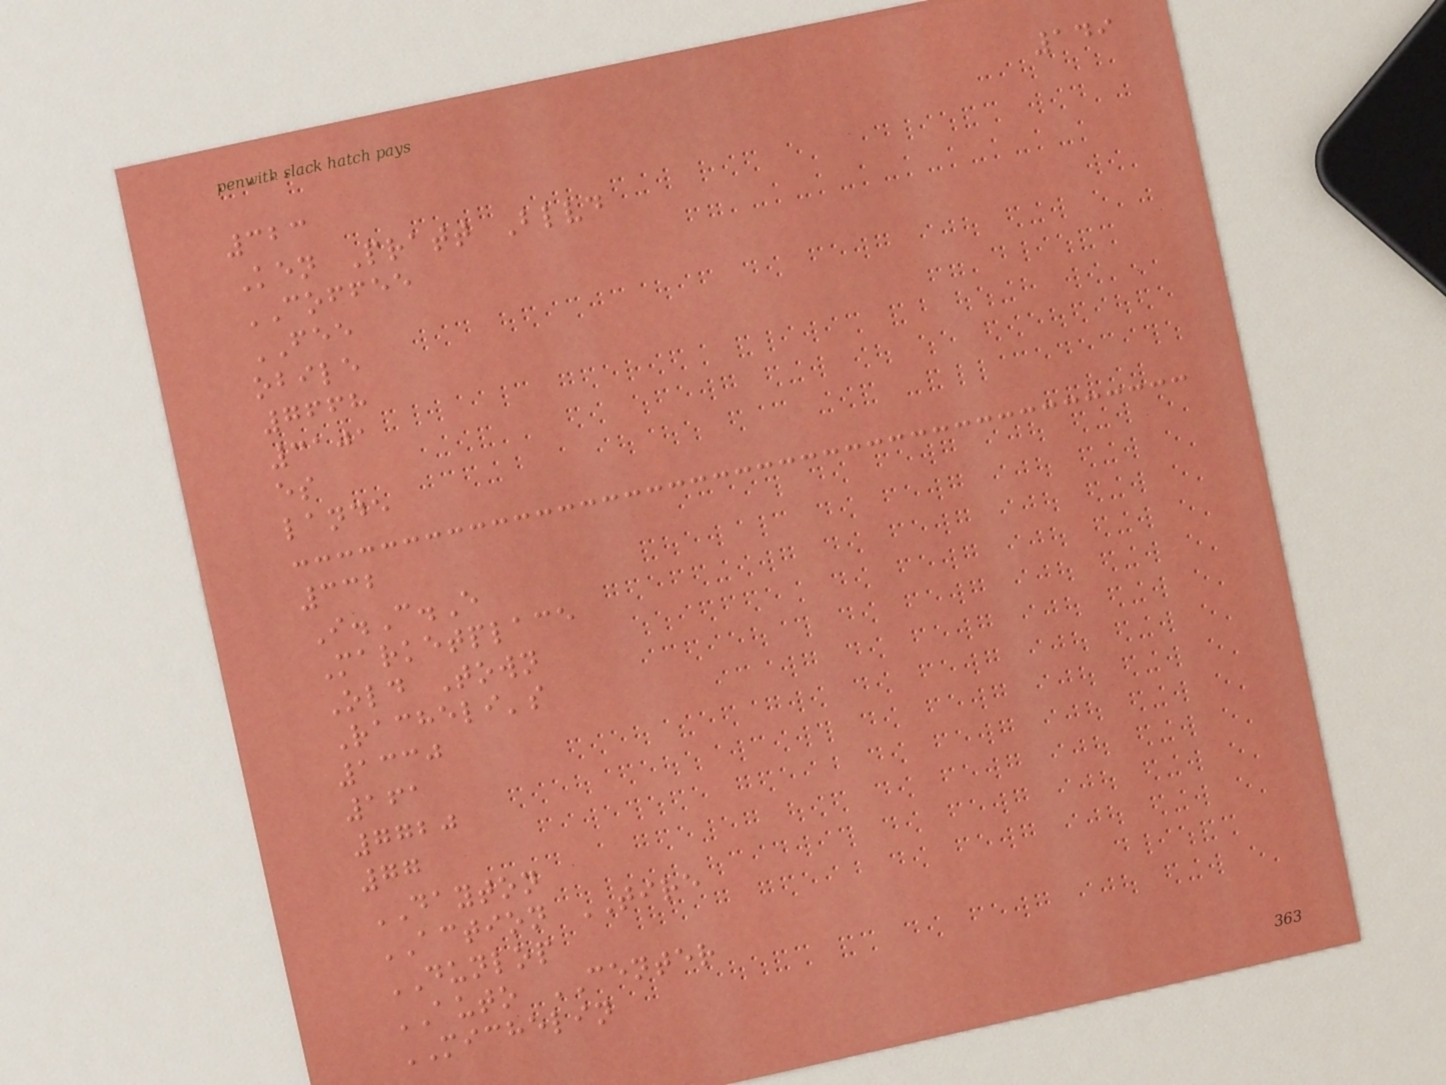149
323
Ken Pratt Blvd
COFFEE
FEE
obile
7668
3101
es
lande
332
I.C.E
Marketplace
Old Town
Racheli's
1330
161
7720
77
DAYTON
ACTION TIRE
DUNLOP
AUTO CENTER
MICHELIN
